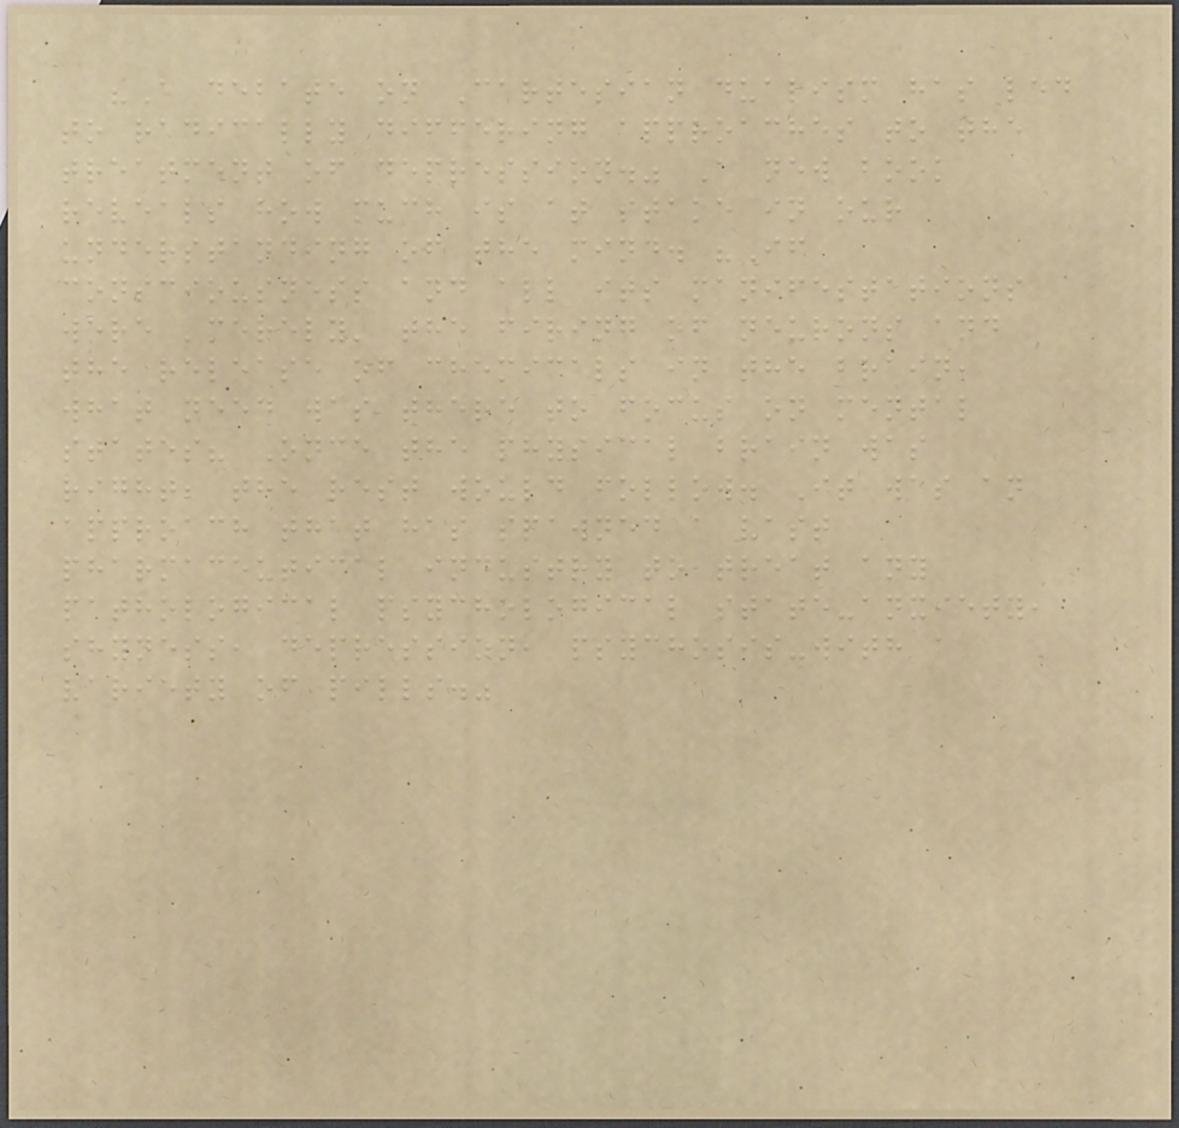"A debate on Cartesian dualism has led
to radically differing approaches to the
treatment of depression." A new book
reveals how much is at stake in our
understanding of the mind. "If
consciousness and all its manifestations
were 'merely' the firing of neurons and
the release of chemicals in the brain,
what need was there to focus on mental
states? Once the physical brain was
right, the rest would follow. It was an
approach that has spawned a vast
pharmaceutical industry to treat any
pathological psychological state-anxiety,
shyness, depression, psychosis-with a
variety of pills."
